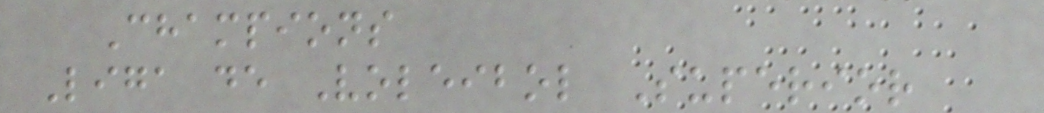Champions
Liga de Voleibol Superior
